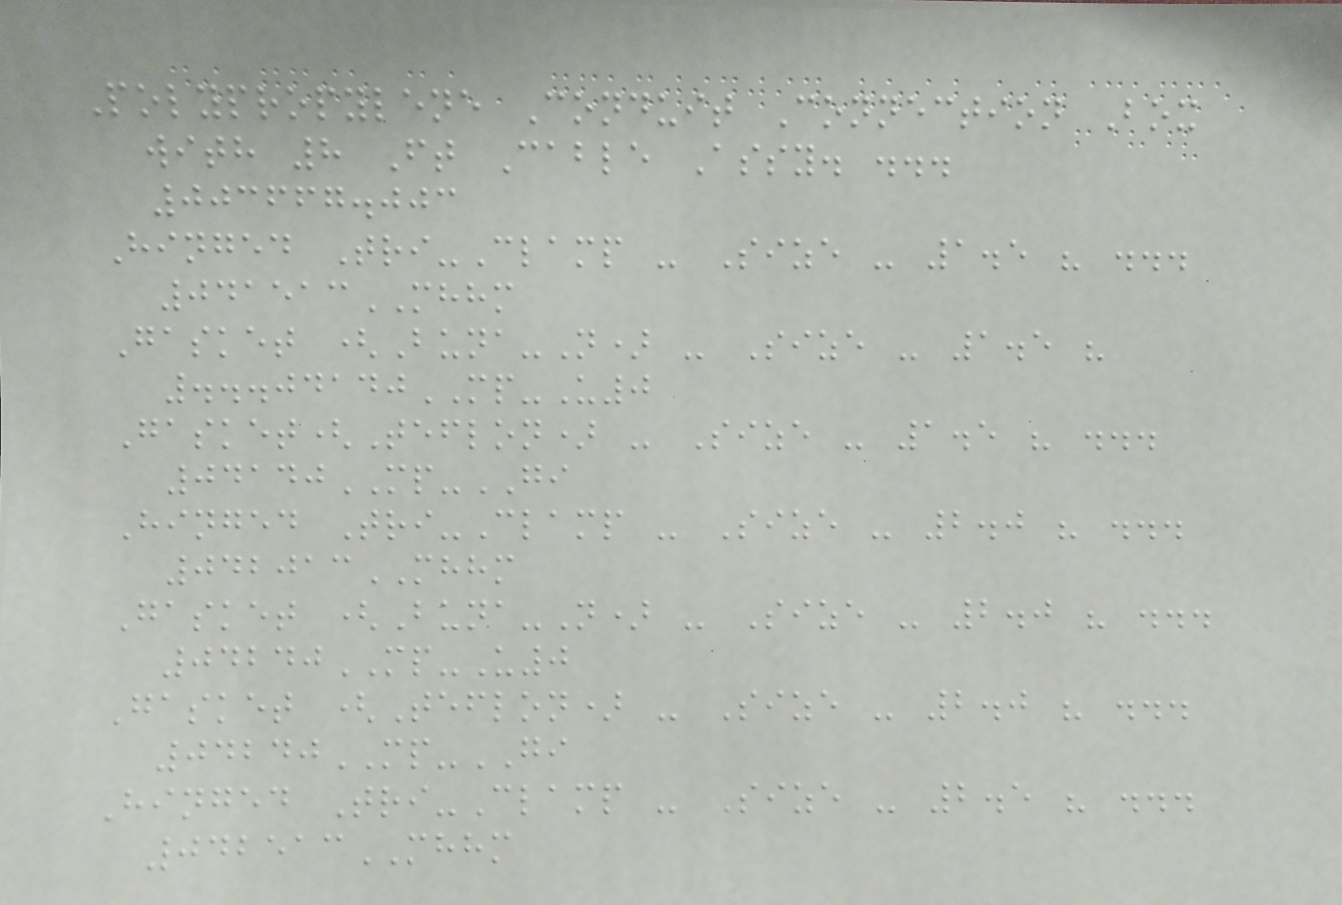Polypropylene Conduit Connection Box
with 8 Ft Cable Assy. ...
003667.003
Hinged Tri-Clamp - Size - 1.5 " ...
041513MHHM
Gasket (Buna-N) - Size - 1.5 "
...04140MP-U0
Gasket(Teflon) - Size - 1.5 " ...
04140MP-GI
Hinged Tri-Clamp - Size - 2.0 " ...
042013MHHM
Gasket (Buna-N) - Size - 2.0 " ...
04240MP-U0
Gasket (Teflon) - Size - 2.0 " ...
04240MP-GI
Hinged Tri-Clamp - Size - 2.5 " ...
042513MHHM
